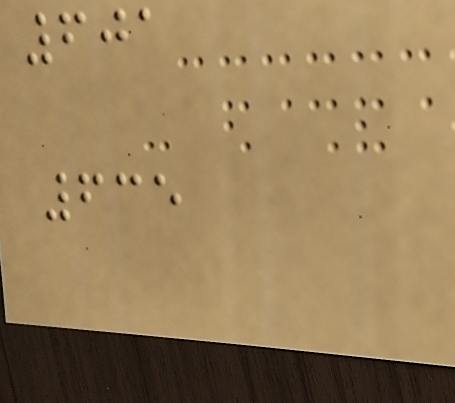601
635
